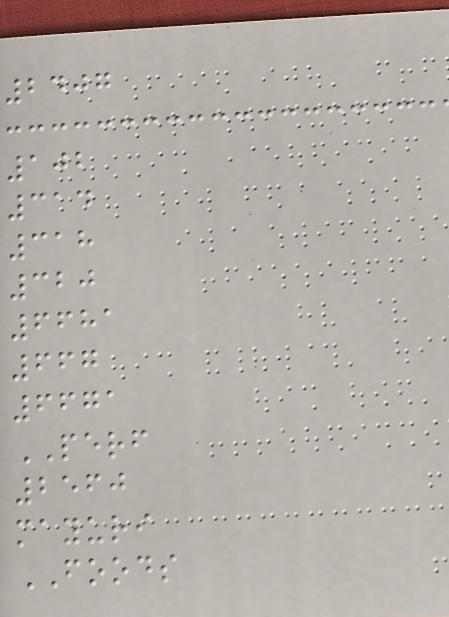2407
102
314
318
320
6681
667
6671
PERF
2560
mayuri
FOODS
